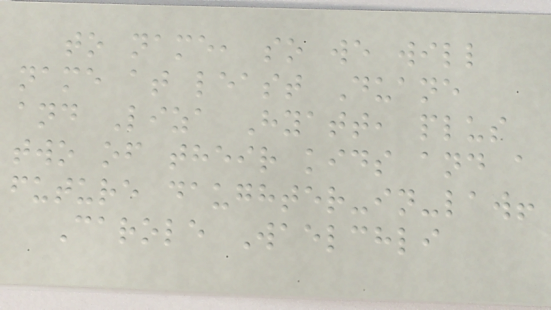to name, so we will
name at least Duane
and Liza Hyatt, plus
two of their kids and a
future daughter-in-law!
Carole Waelchli
